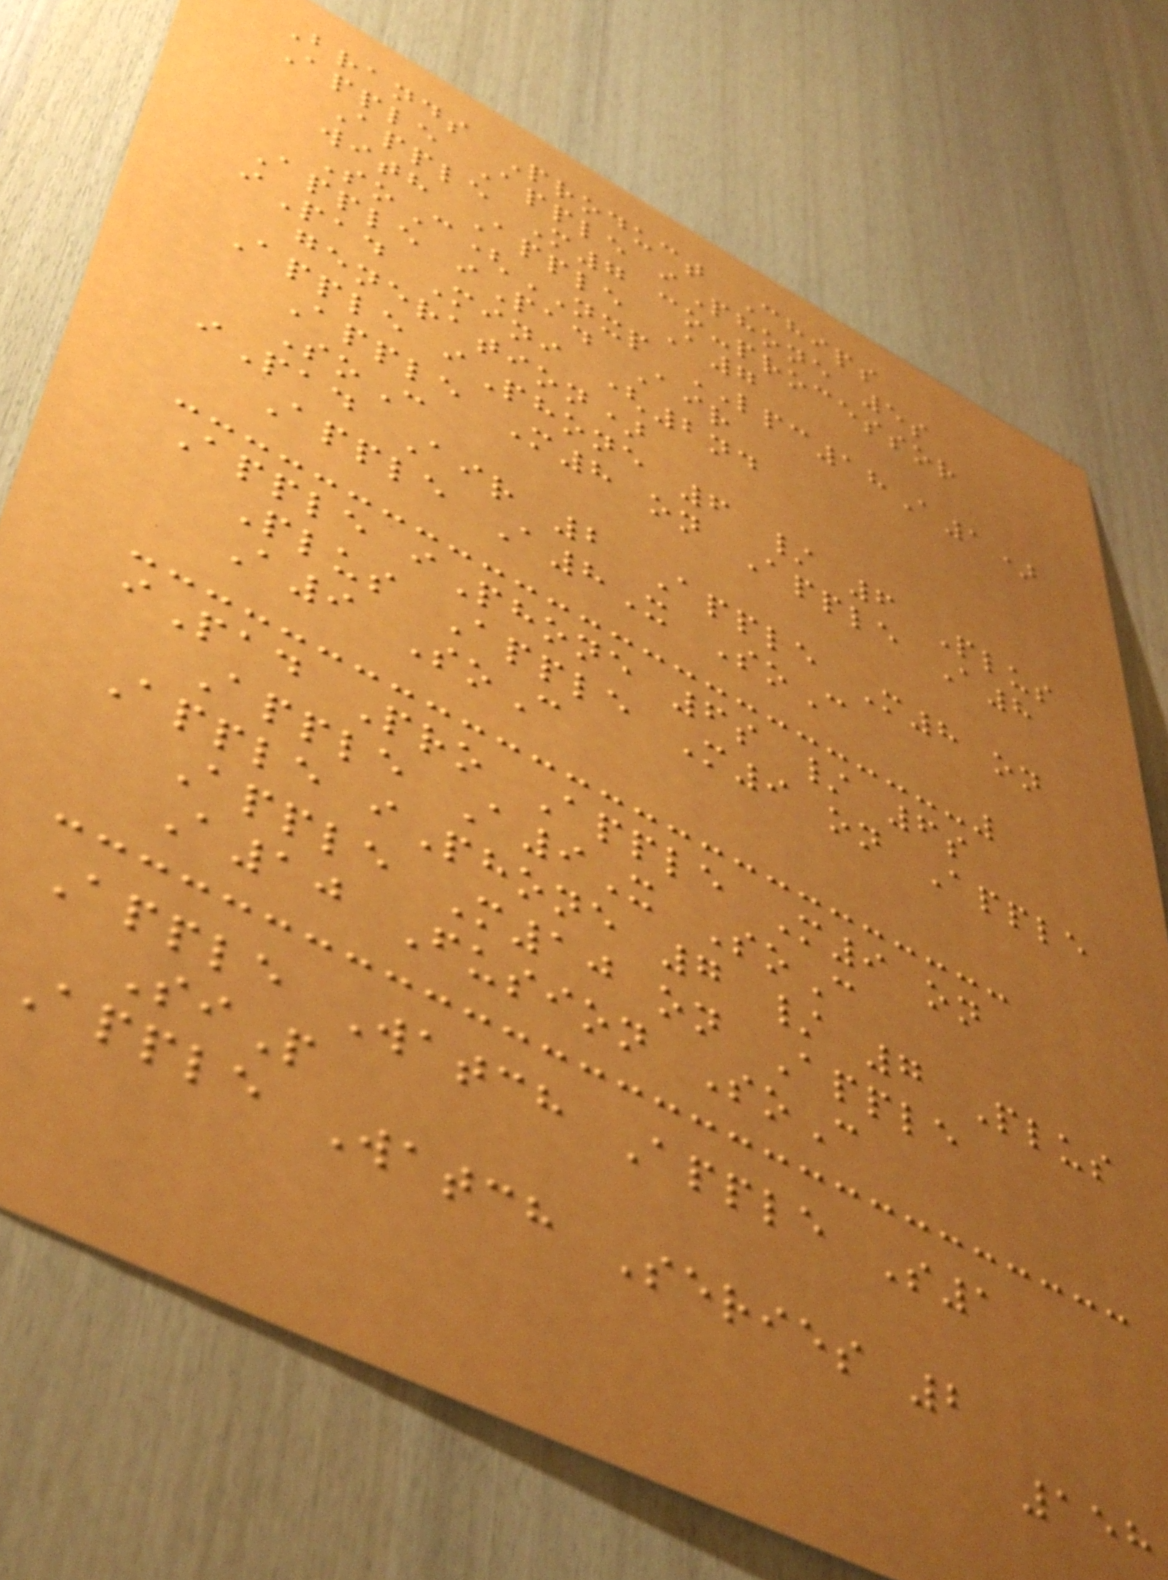Brands Product Chips
Apple Apple iPhone 5s
Apple M7 co-processor
with Apple A7
SoC(NXP LPC18A1)
Apple iPad Air
iPad Mini (2nd
generation)
Apple iPhone 6 / 6 Plus
Apple M8 on Apple A8
SoC
iPad Air 2 Apple M8 on
Apple A8X SoC
Apple iPhone 6s / 6s
Plus Apple M9 on Apple
A9 SoC
iPad Pro Apple M9 on
Apple A9X SoC
Apple iPhone 7 / 7 Plus
Apple M10 on Apple
A10 Fusion SoC
Apple Watch Apple S1
SiP
Apple Watch Series 2
158
